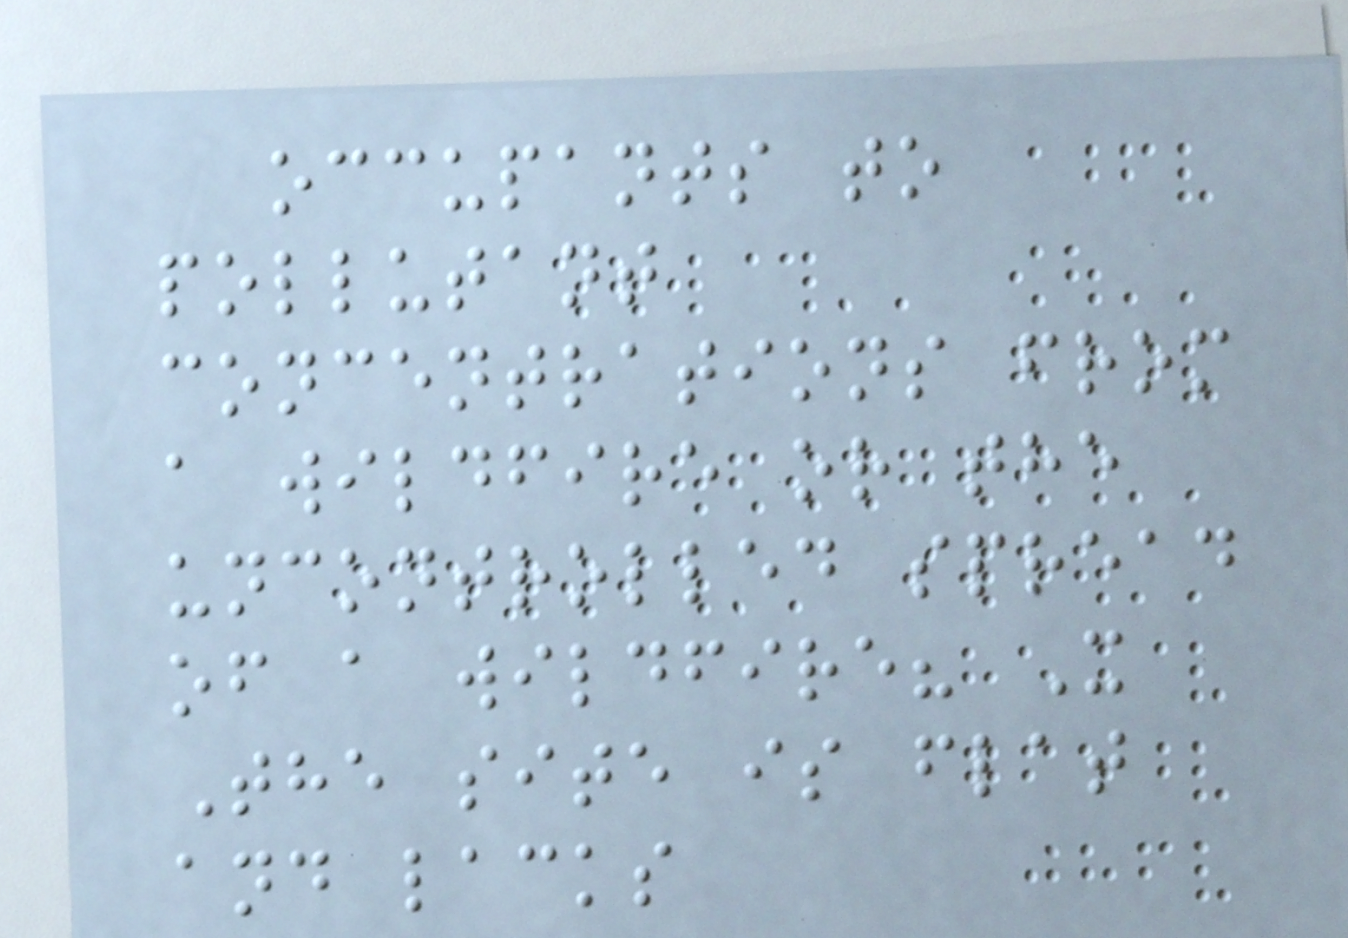occupants to
pollutant
concentrations from
a wildfire or the
uncontrolled spread
of a wildfire? X
The site is flat
and lacks
